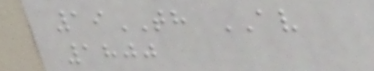19TH AV
1800
